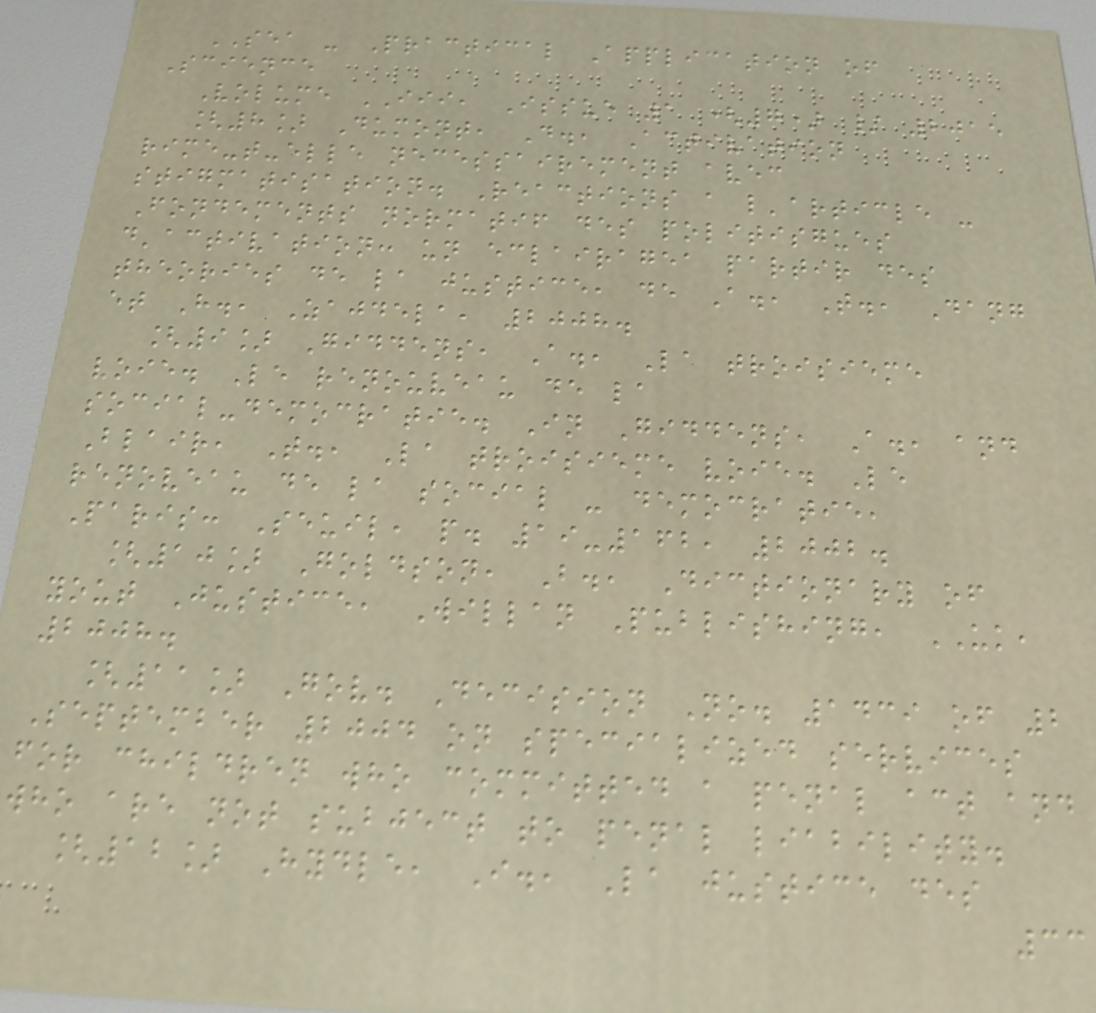SEA - Practical Application of
Science
Volume III, Issue 1 (7) / 2015
[8] Dumont, D., Activation
rime-t-elle necessairement avec
stigmatisation. Reactions a l'article -
Fondements normatif des politisgues
d'activation: un eclairagea partir des
theories de la justice, de A., T., Dang
et H., Zajdela, 2008.
[9] Giddens, A., La troisieme
voie. Le renouveau de la
social-democratie. In Giddens, A., and
Blair, T., La troisieme voie. Le
renoveau de la social - democratie,
Paris: Seuil, p. 19-162, 2002.
[10] Goldson, B., Dictionary of
yout Justice, Willan Publishing, UK,
2008.
[11] Gov. Decision No. 1439 of 2
September 2004 on specialized services
for children who committed a penal act and
who are not subject to penal liability.
[12] Hydle, I., La justice des
33
